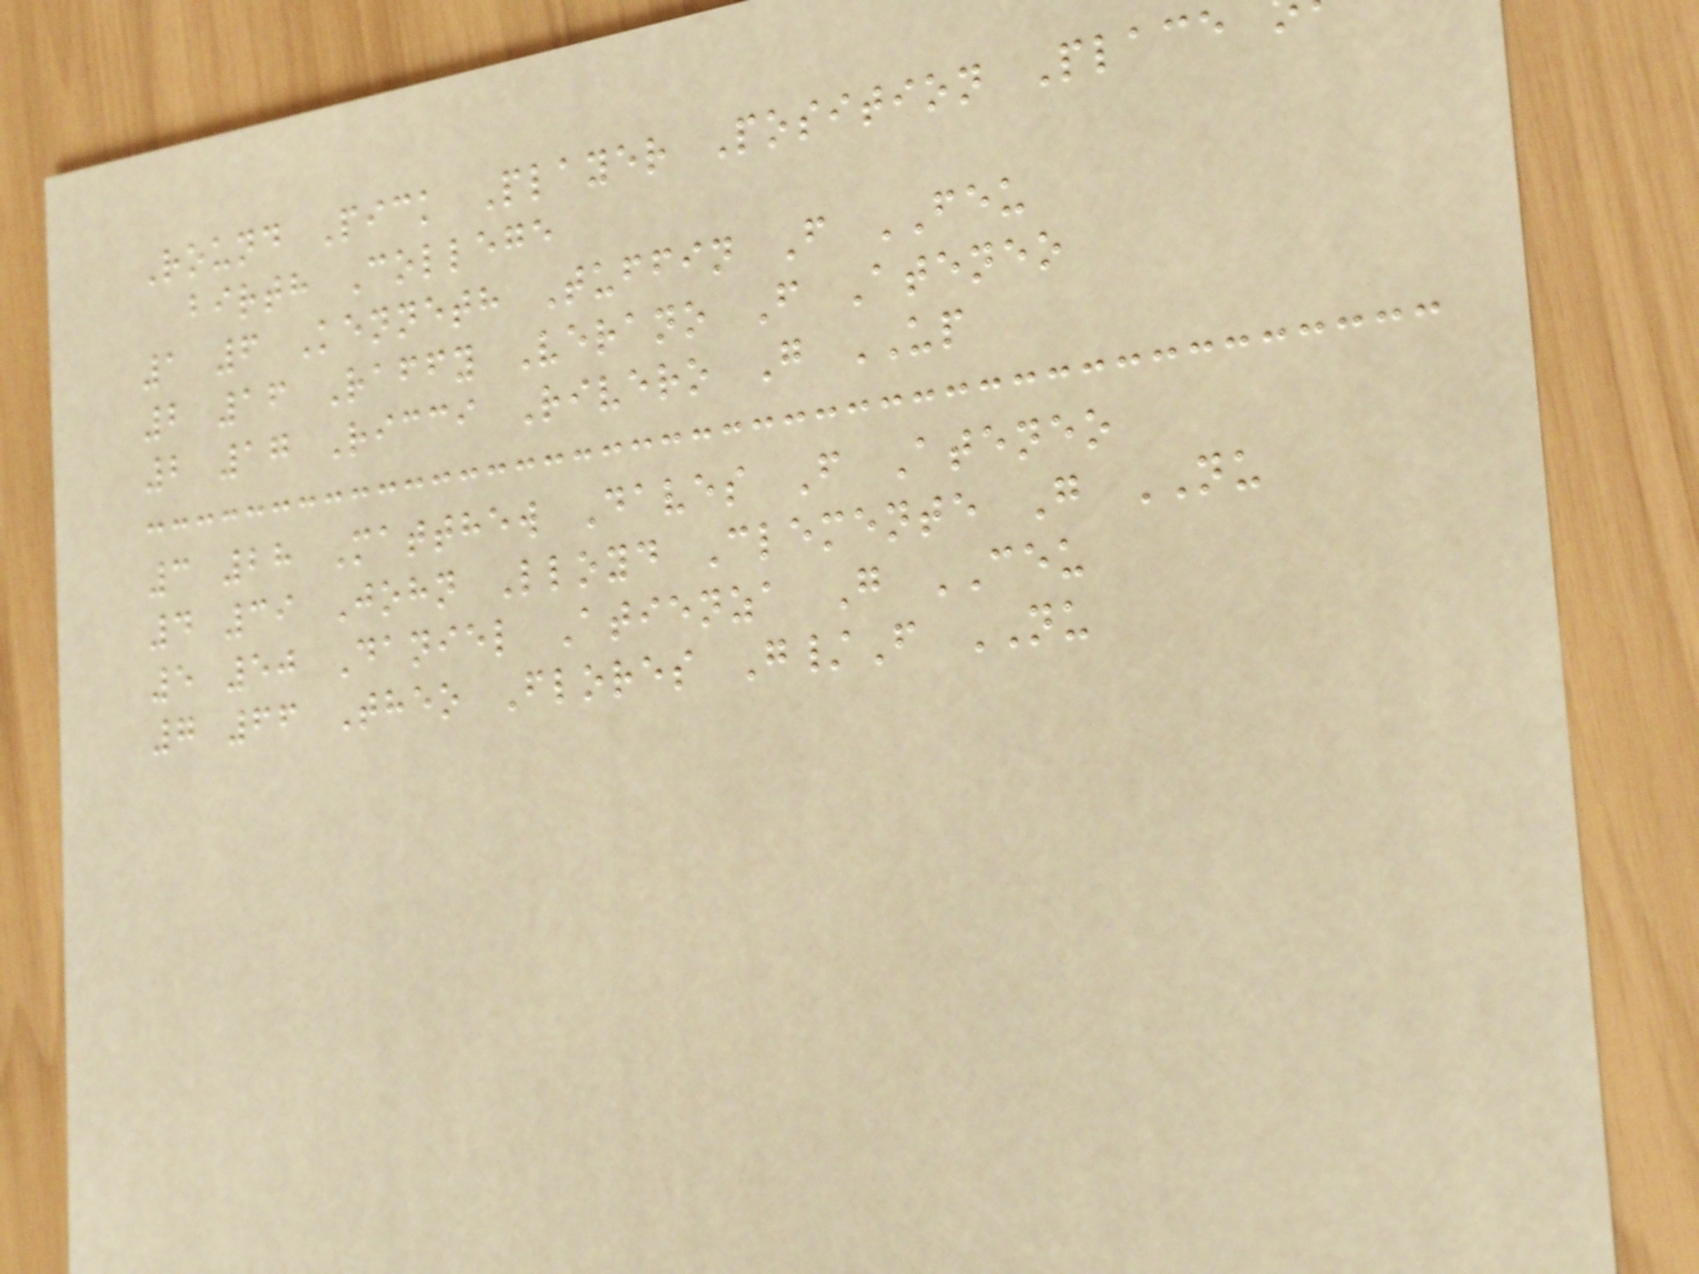Round Pick Player Position Place
birth College
1 6 Kenneth Tuffin F FEU
2 16 Raffy Verano F Ateneo
2 17 Ricci Rivero G UP
3 28 Matthew Daves F Ateneo
4 39 John Lloyd Clemente G NU
5 50 Daniel Atienza G CEU
7 66 Theo Flores G/F NU
